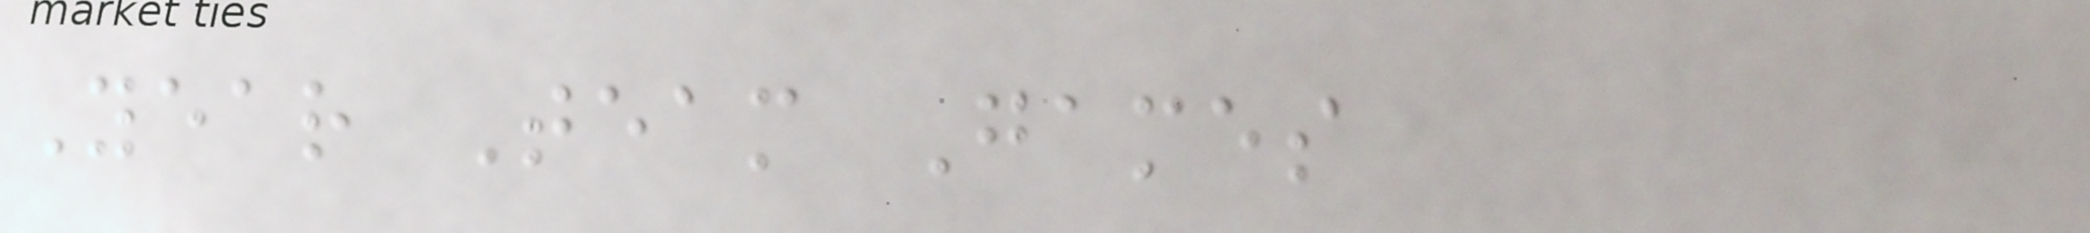Year Team Games
